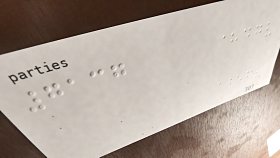7137
